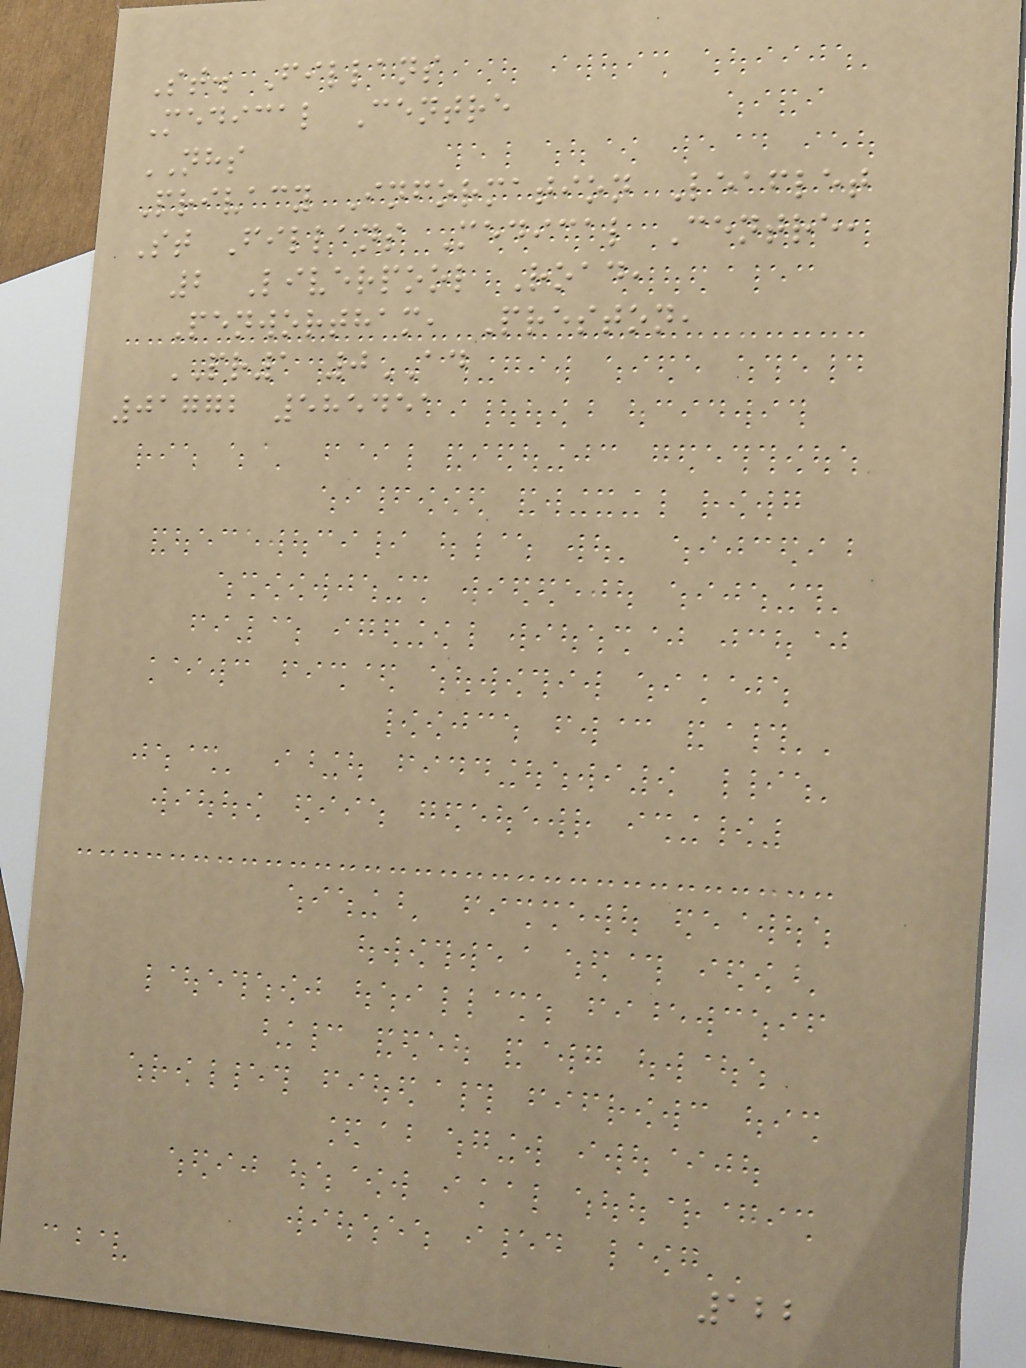St. Fillans
Medical Centre
NHS
Privacy Information Leaflet
St Fillans Medical Centre,
2 Liverpool Road,
Penwortham, Preston,
PR1 0AD
01772 585451
122
